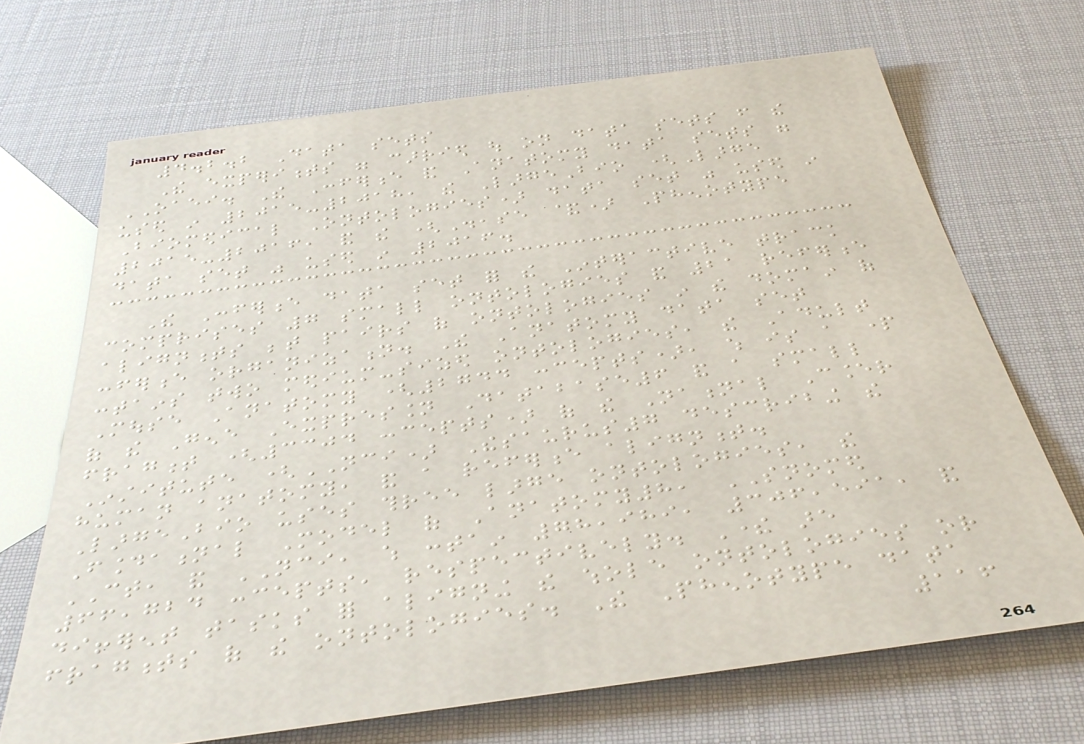4.2.2 Data sets
The experiments were carried out on data sets from the
OAEI. The Conference and Anatomy data sets were
used in 2015-2018, the LargeBio (Large
Biomedical Ontologies) data set was used in
2015-2016, and the (Disease &) Phenotype
data set was used in 2016.
The Conference data set for the Interactive track
comprises 7 small ontologies and 21 reference
alignments between pairs of ontologies in the domain of
conference organization. The Anatomy data set
contains two medium-sized ontologies, the Adult
Mouse Anatomy (2744 concepts), which is a part
of the Gene Expression Database6 and a small
fragment (3304 concepts) of the National Cancer
Institute (NCI) Thesaurus7 describing the
human anatomy, and a reference alignment.
LargeBio uses three large ontologies, the
Foundational Model of Anatomy8, SNOMED
CT, and NCI, which contain 78,989, 306,591, and
66,724 concepts, respectively. There are
different tasks for aligning the whole ontologies or
fragments of the ontologies. The Phenotype data
116
